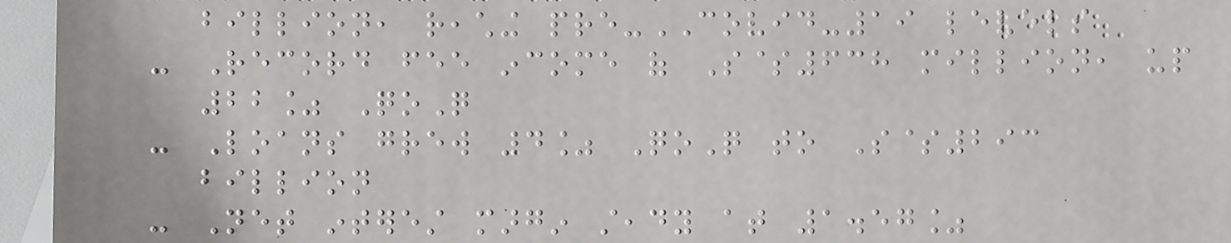billion, reaching pre-COVID-19 levels
- Record fee income of S$638 million, up
22% QoQ
- Loans grew 4% QoQ to S$293
billion
- Net interest margin steady at 1.57%
